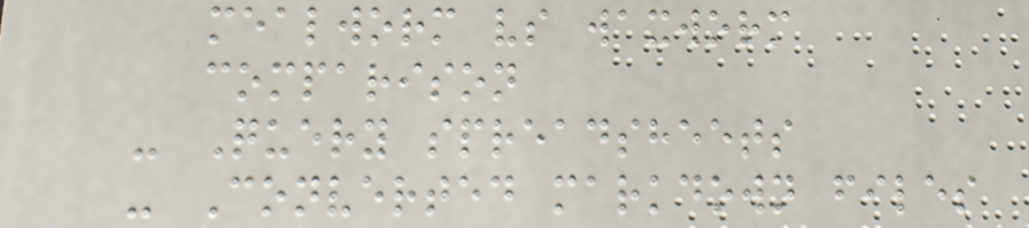mealworm vs waxworm
comparison
- Query spreadsheets
- Converted markdown files
